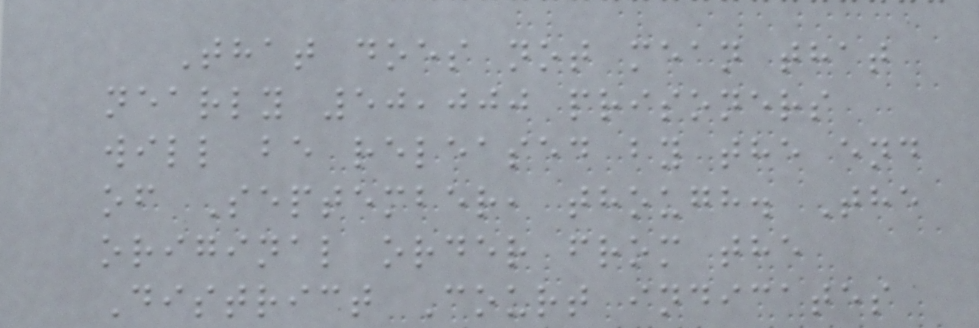That does not mean that
nearly 50,000 prisoners
will be released by the end
of September, though. The
original order from the
District Court indicates
